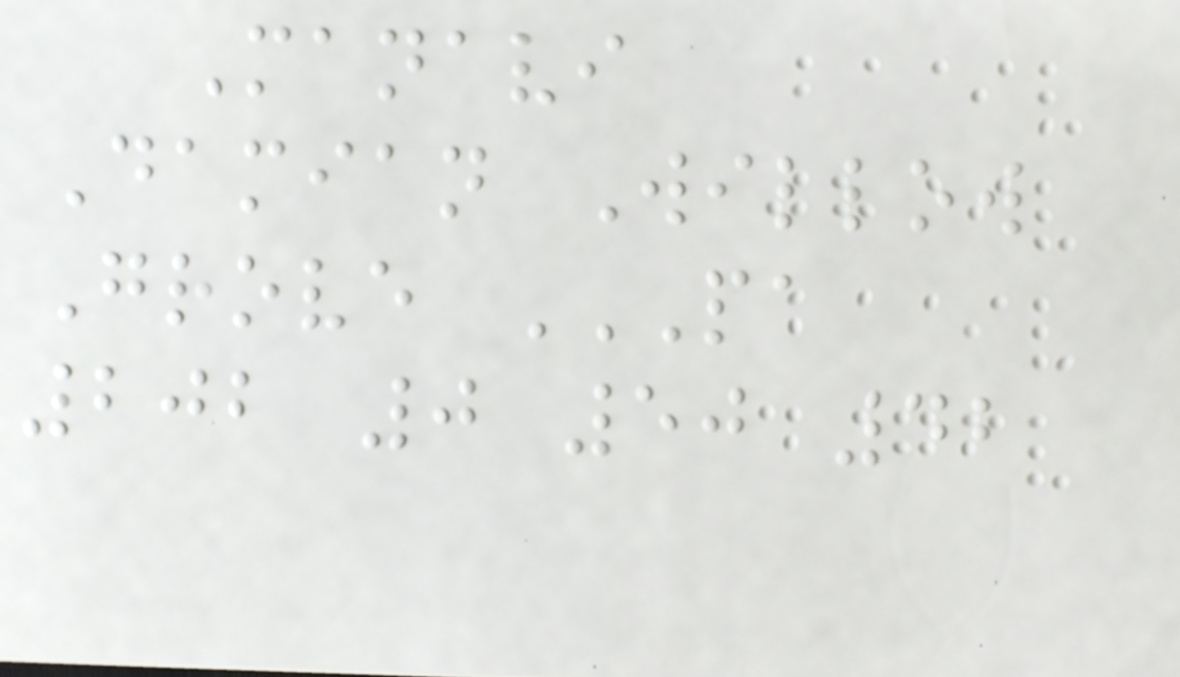Manavi
Damian Willow
Grove PA
202 0 50 42
